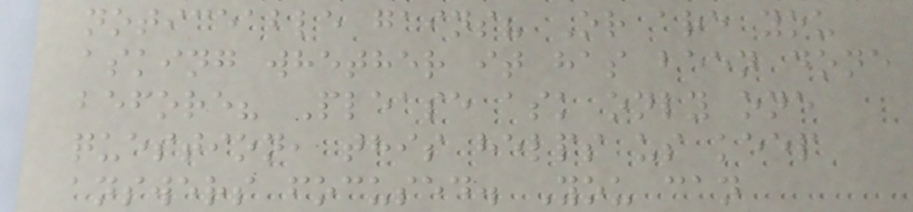noticeable gains? Or are you
asking whether it has been done
before? Please ask only one
question, this helps us keep
answers focused. You can
